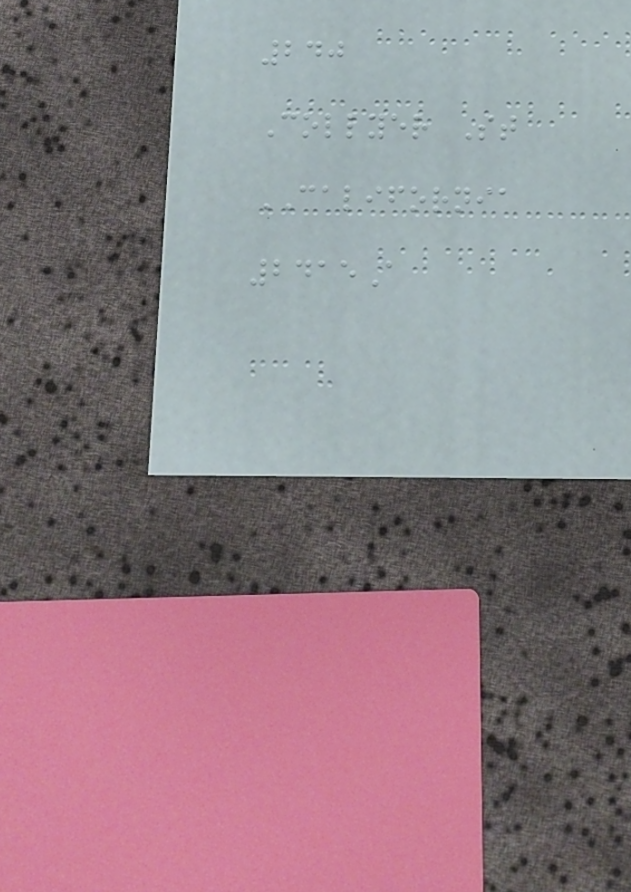240
Collyer St
CALIFORNIA
2415A
